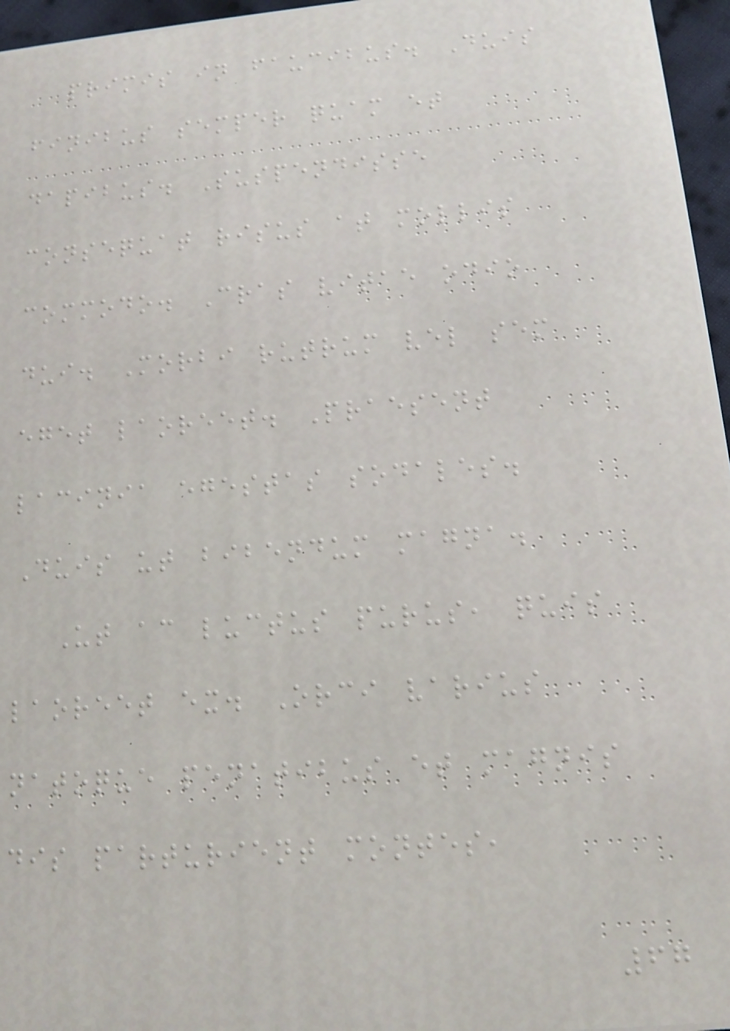primis in faucibus. Duis
finibus semper quam et
dapibus. Suspendisse
consequat risus at mollis
commodo. Cras vitae odio
dui. Morbi rutrum vel sem
eget laoreet. Praesent
lacinia egestas sodales.
Duis ut bibendum magna.
Ut ac luctus purus, quis
laoreet ex. Orci varius
natoque penatibus et magnis
dis parturient montes,
67
